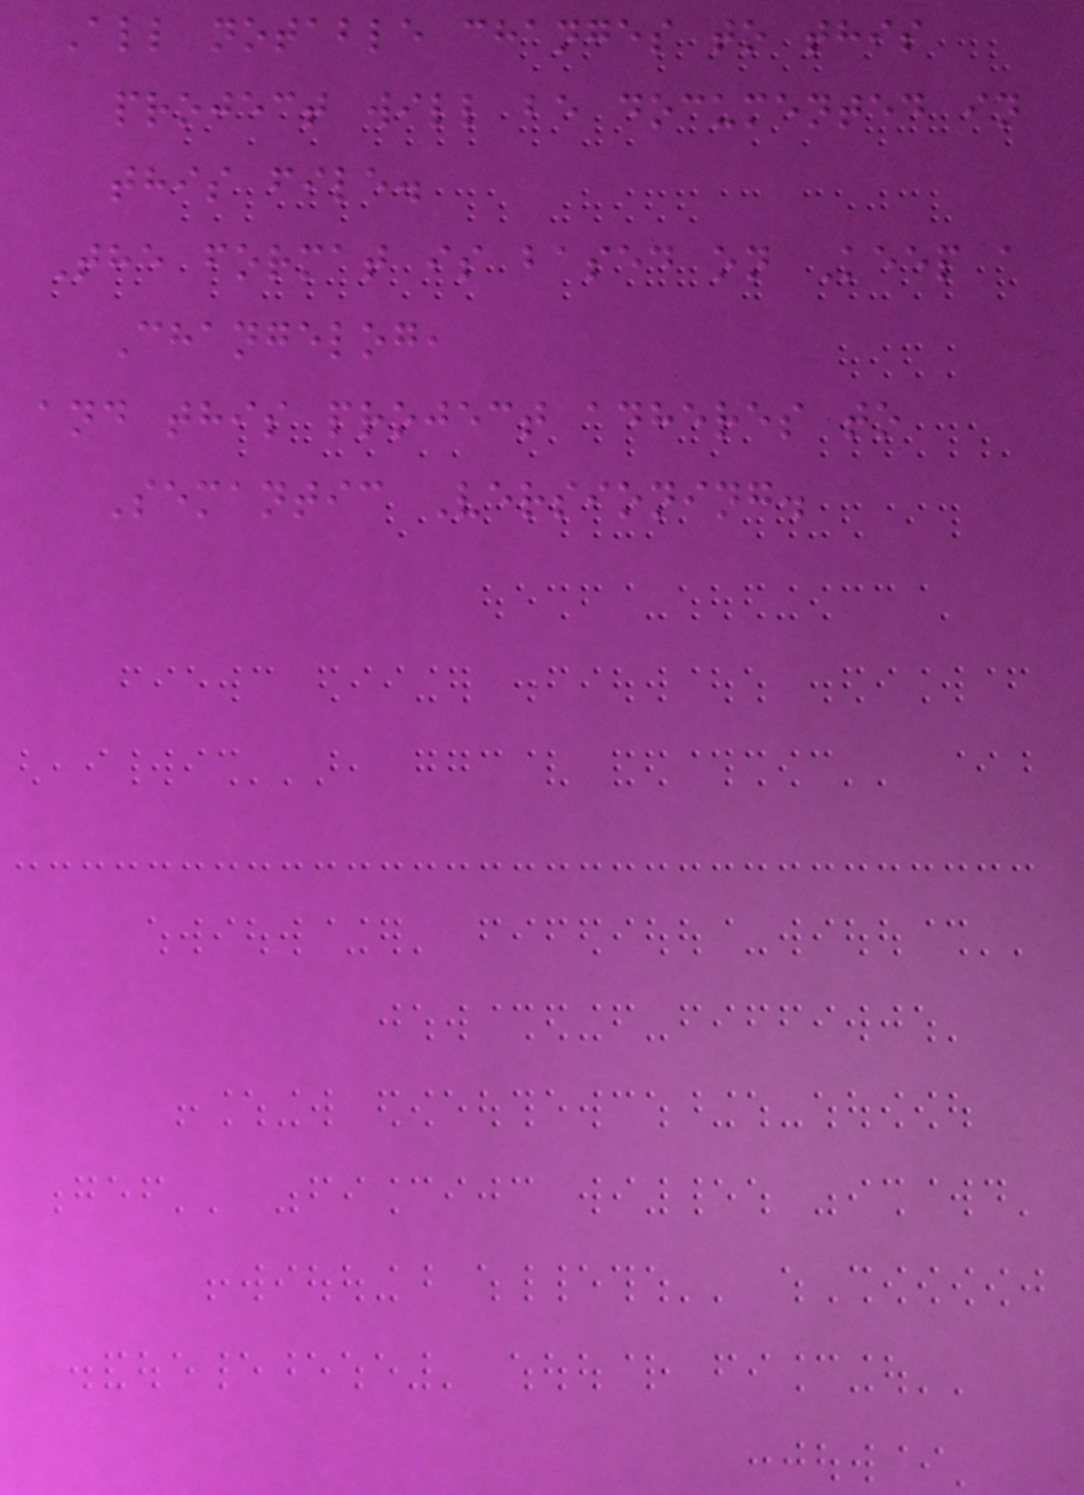All notable changes to this
project will be documented in
this file.
The format is based on Keep a
Changelog,
and this project adheres to
Semantic Versioning.
